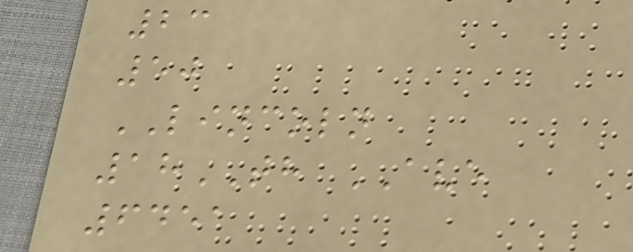23
50
LINCOLN
18TH AVE
6451
